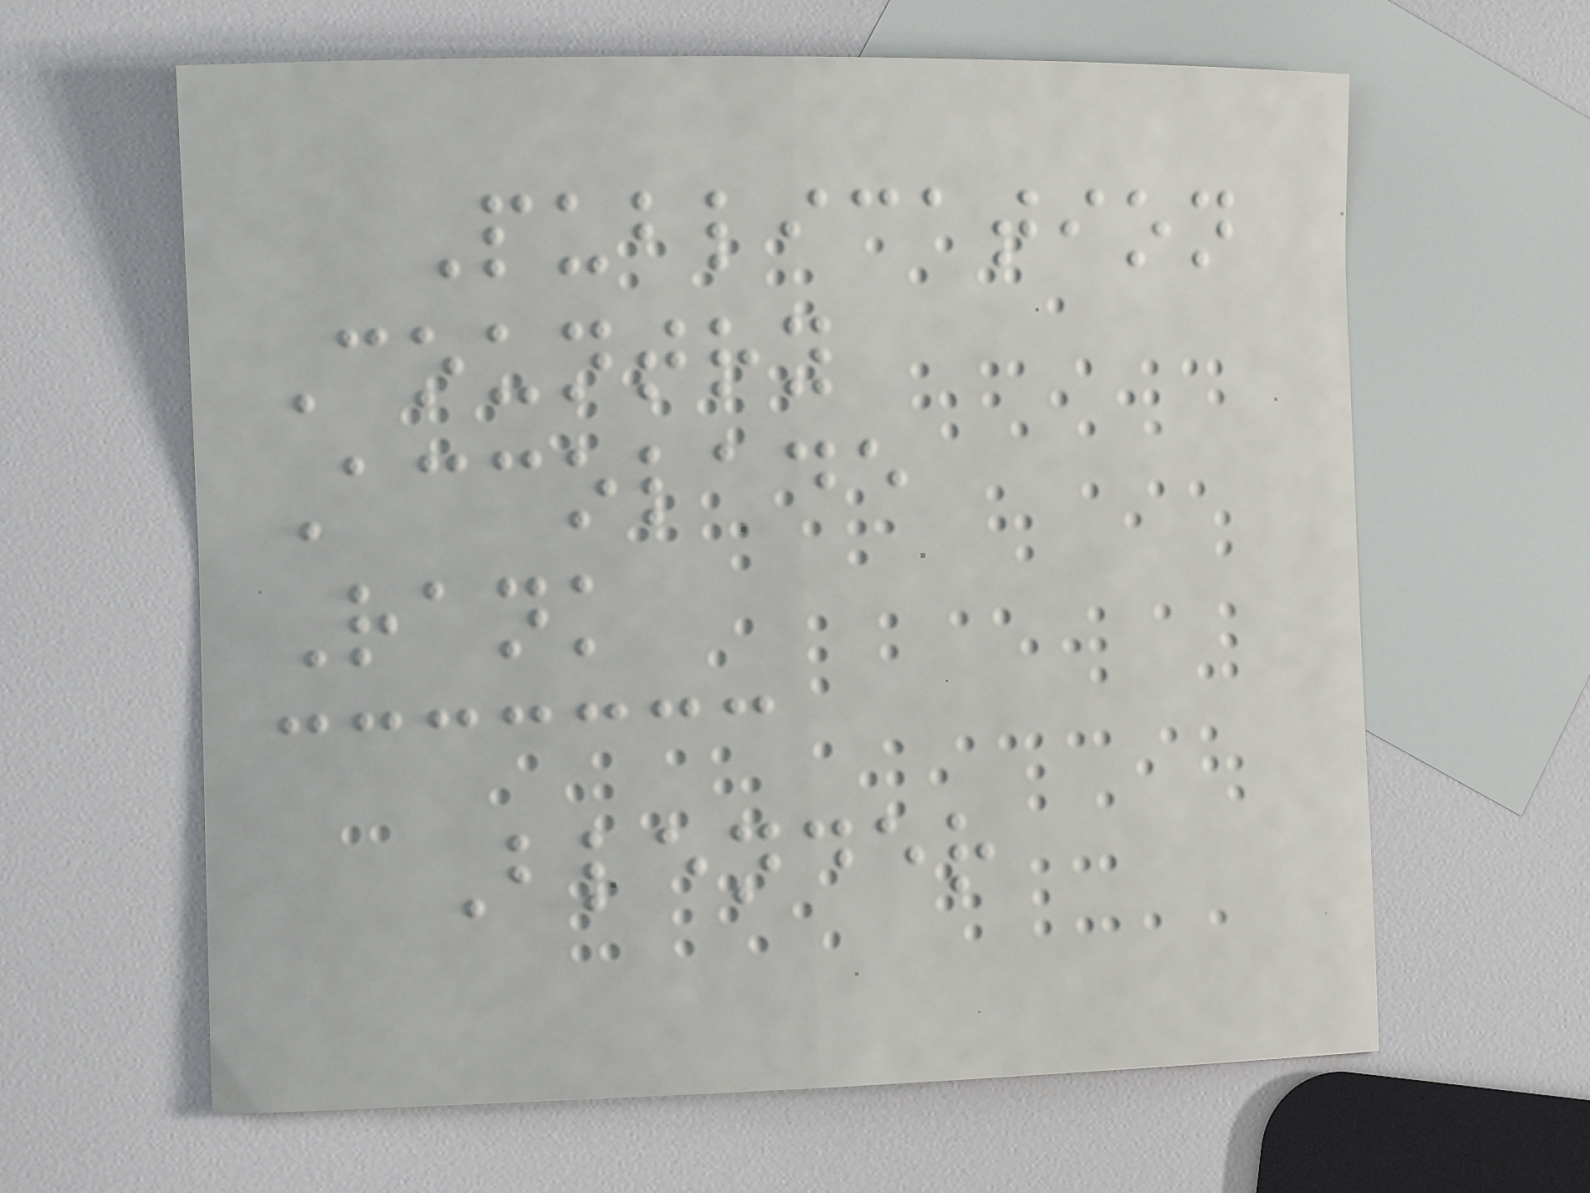Publication
Country
Accolade
Rank
Blender
